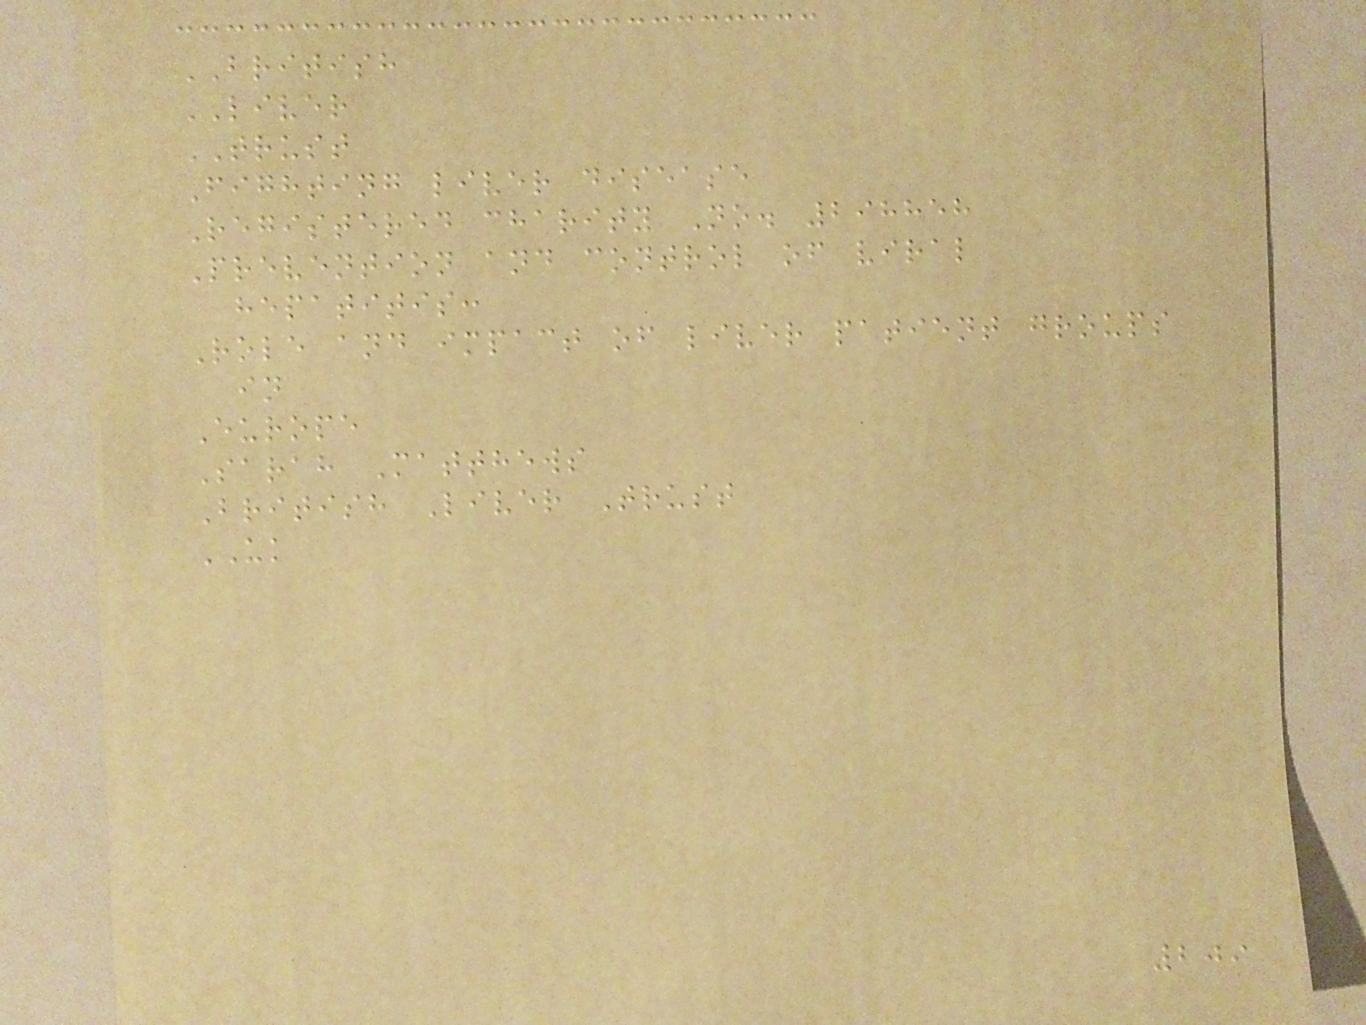BRITISH
LIVER
TRUST
Fighting liver disease
Registered charity No. 298858
Prevention and control of viral
hepatitis:
Role and impact of liver patient groups
in
Europe
Sarah Matthews
British Liver Trust
UK
209
